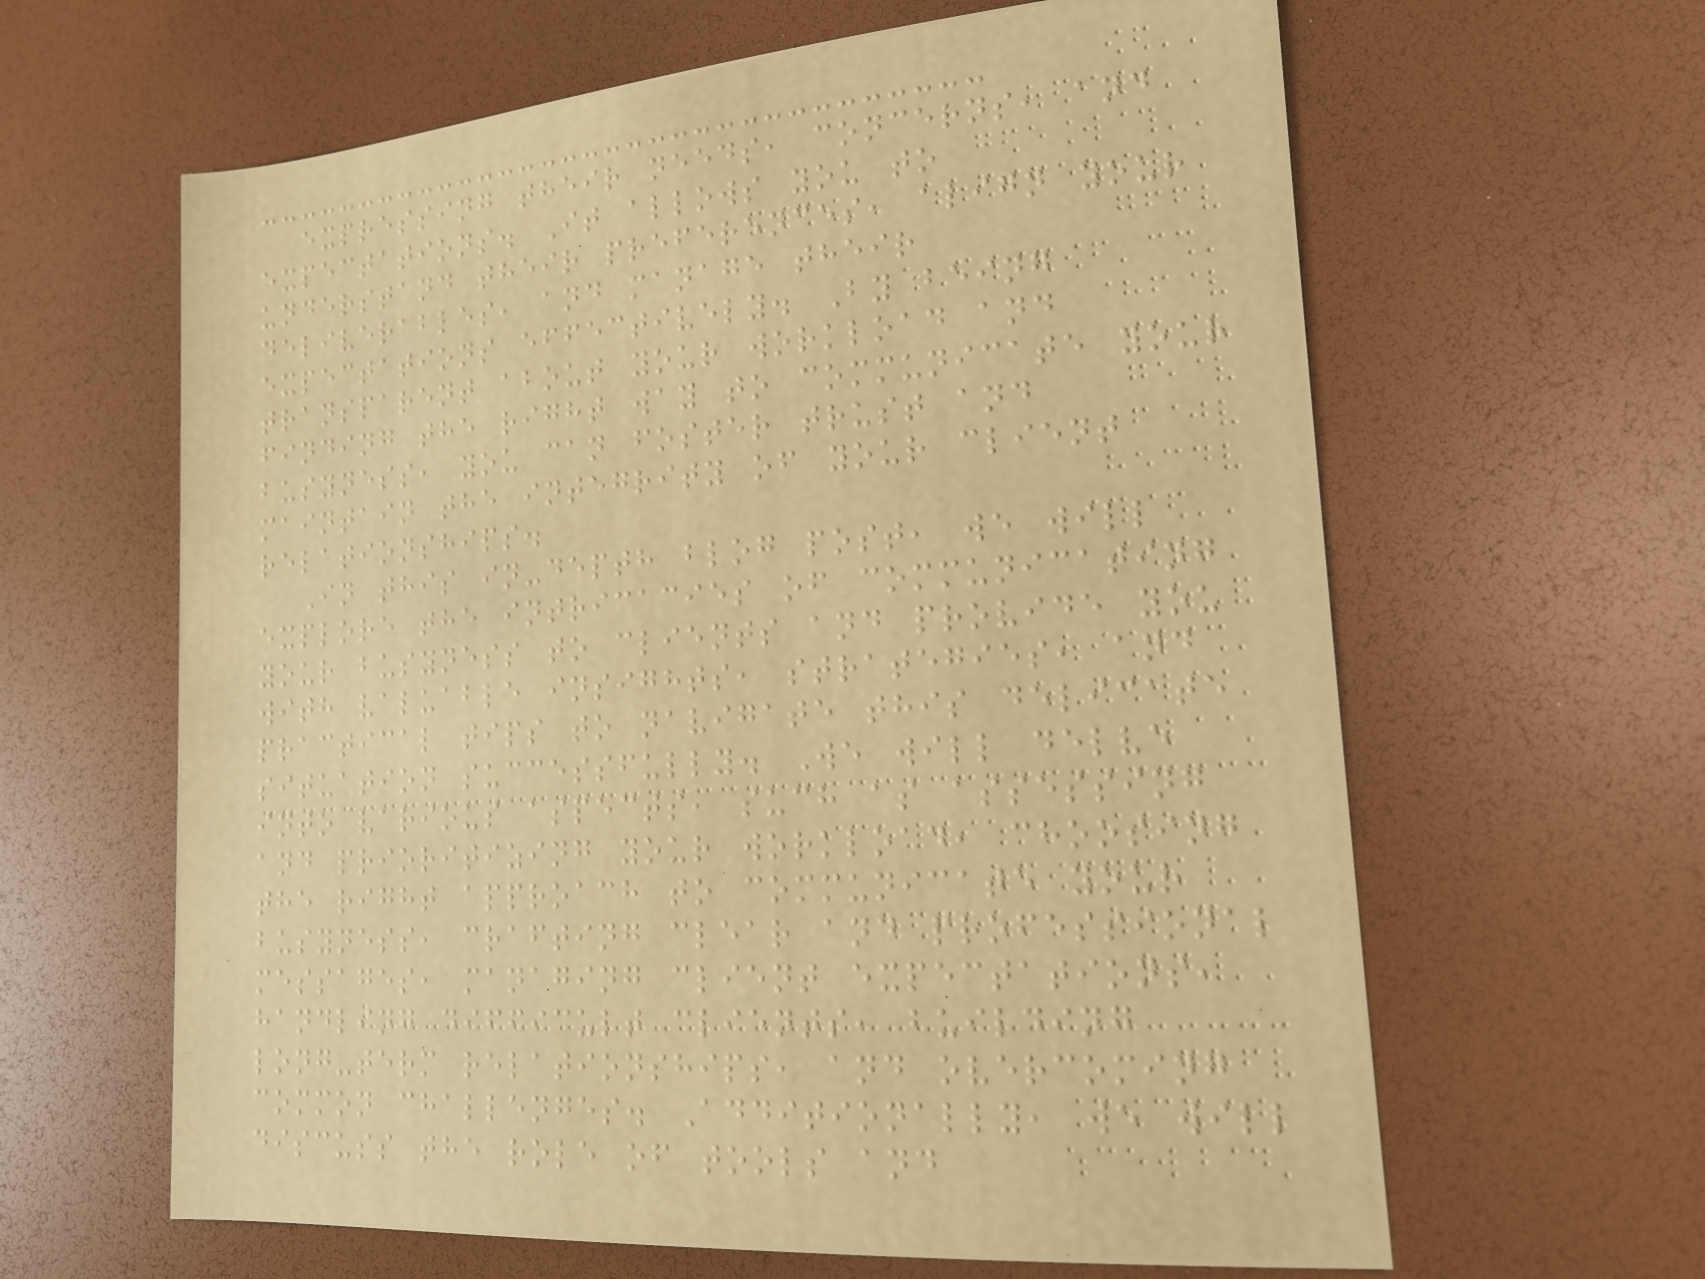expressing their needs, concerns, and
expectations. It allows you to
understand their preferences, align your
deliverables, and manage their
expectations effectively. By being
transparent about your workload and
finding the right way to communicate your
busyness, you can foster trust and
maintain the integrity of your client
relationships.
In this in-depth blog post, we will
explore the intricacies of communicating
your busyness to clients and provide you
with valuable insights, strategies, and
practical tips to navigate this delicate
situation successfully. We will delve
into various aspects, such as assessing
and prioritizing your workload, choosing
the right approach to communicate your
busyness, crafting clear and professional
messages, managing client expectations,
handling difficult clients, building
long-term relationships, and overcoming
common challenges. Additionally, we will
discuss the role of tools and
